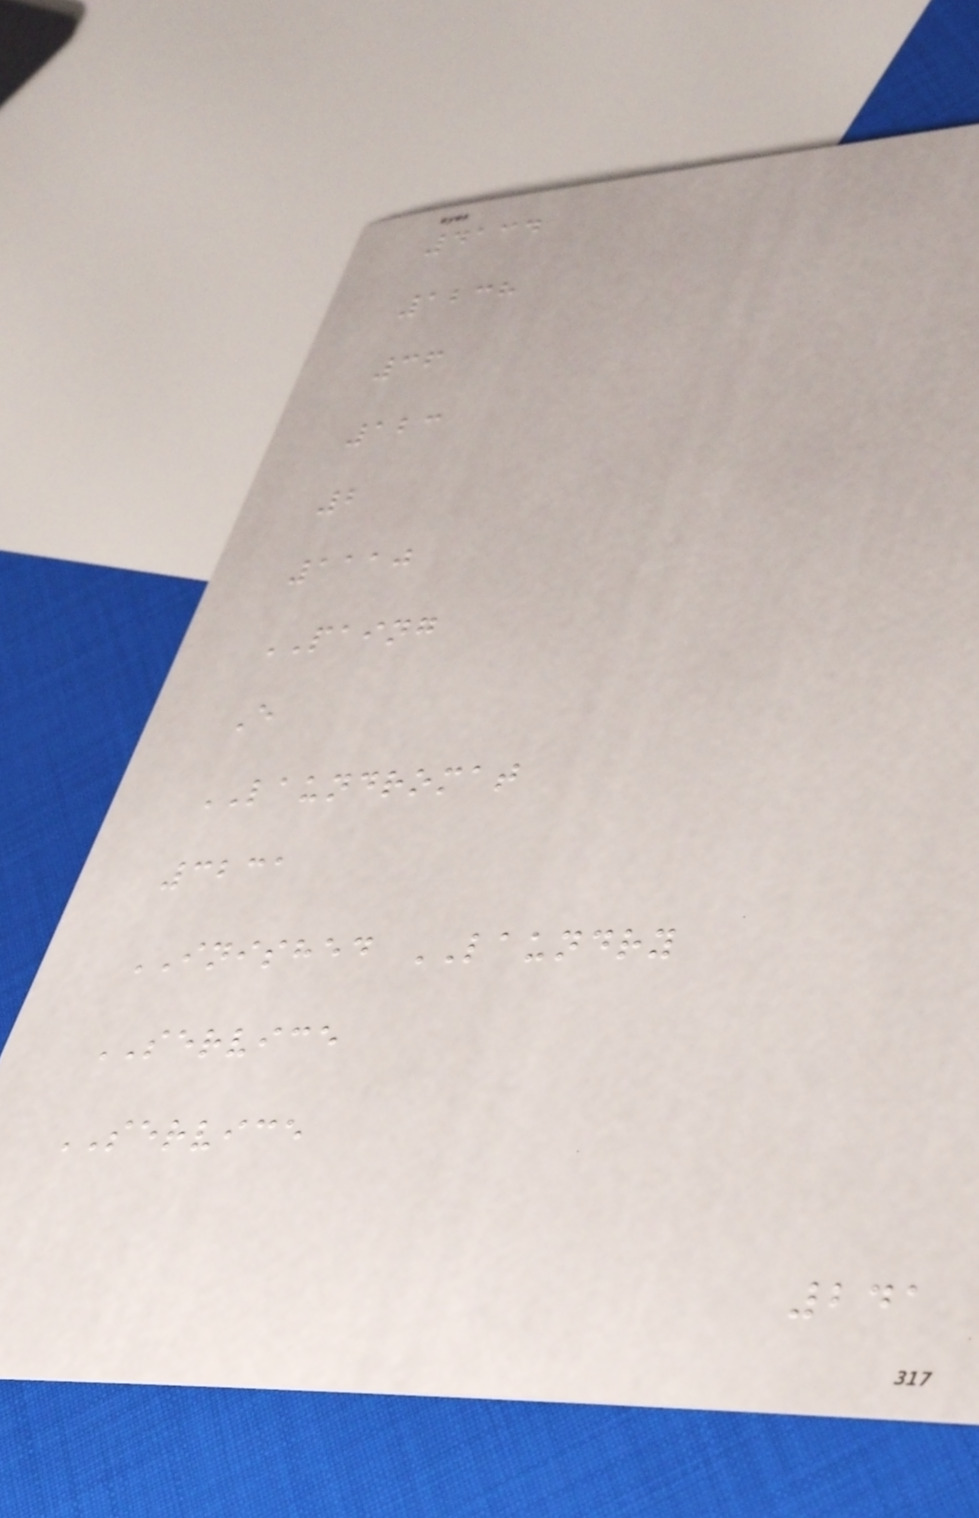4134
1238
36
123
2
1110
PAING
E
LAUNDROMAT
3231
INISHED LAUNDRY
SERVICE
SERVICE
241
